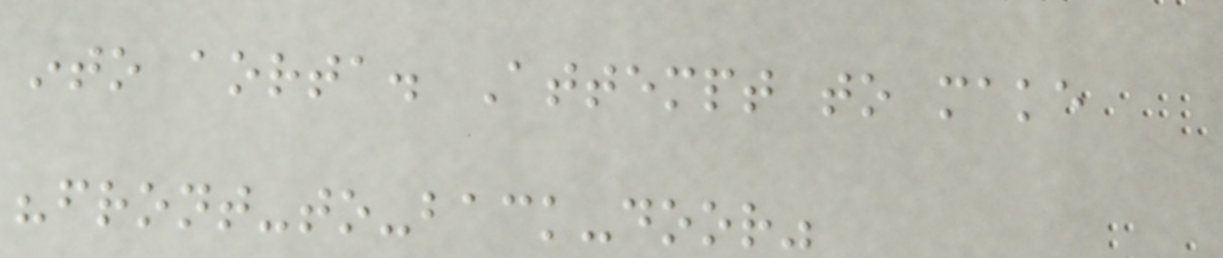into aorta. Attempt to make
"front-to-back-door"
